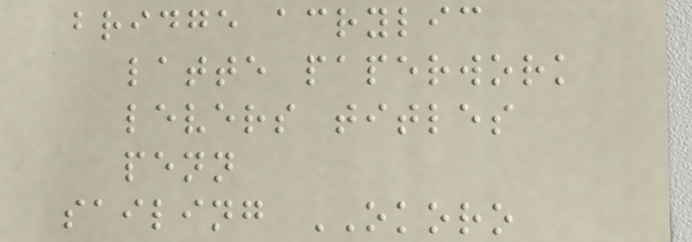bridge acrylic
latte paperwork
levers titles
penn
sailing OKORO
